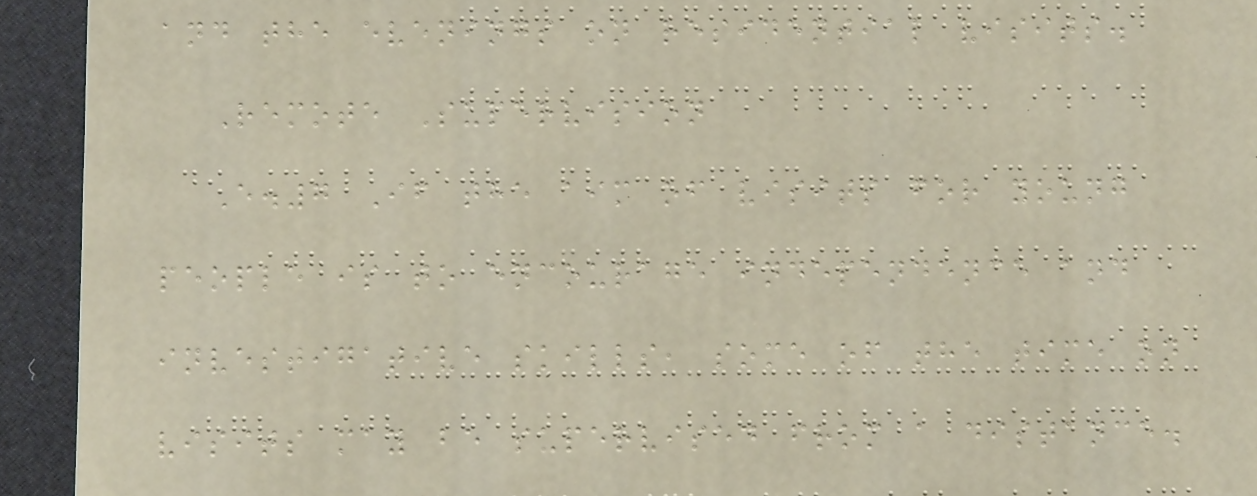and the evenings on residential visits.
Remote Supervision
E.7 If the aim of visits for young
people is to encourage independence and
investigative skills, some of the time on
visits may be supervised from a distance.
